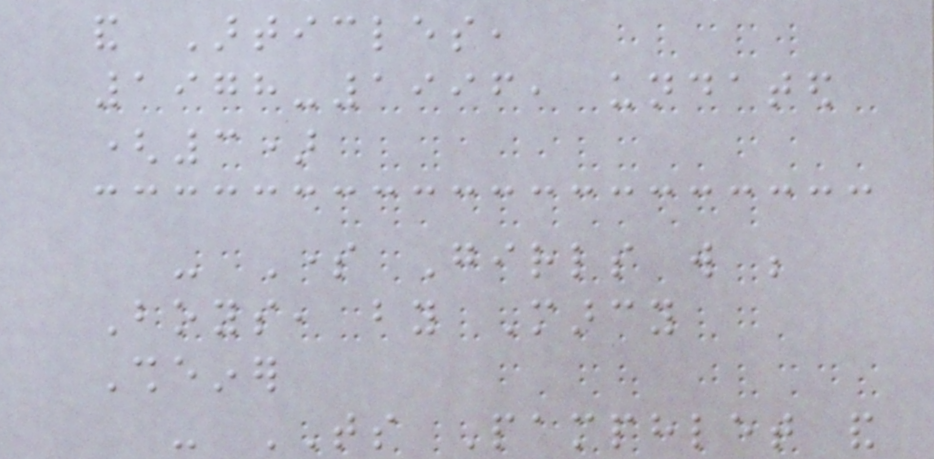and Articles,
1978-1996, undated
(3)
- Some Girls will be
Boys, by Marcy
Sheiner
- TS Pamphlet and
